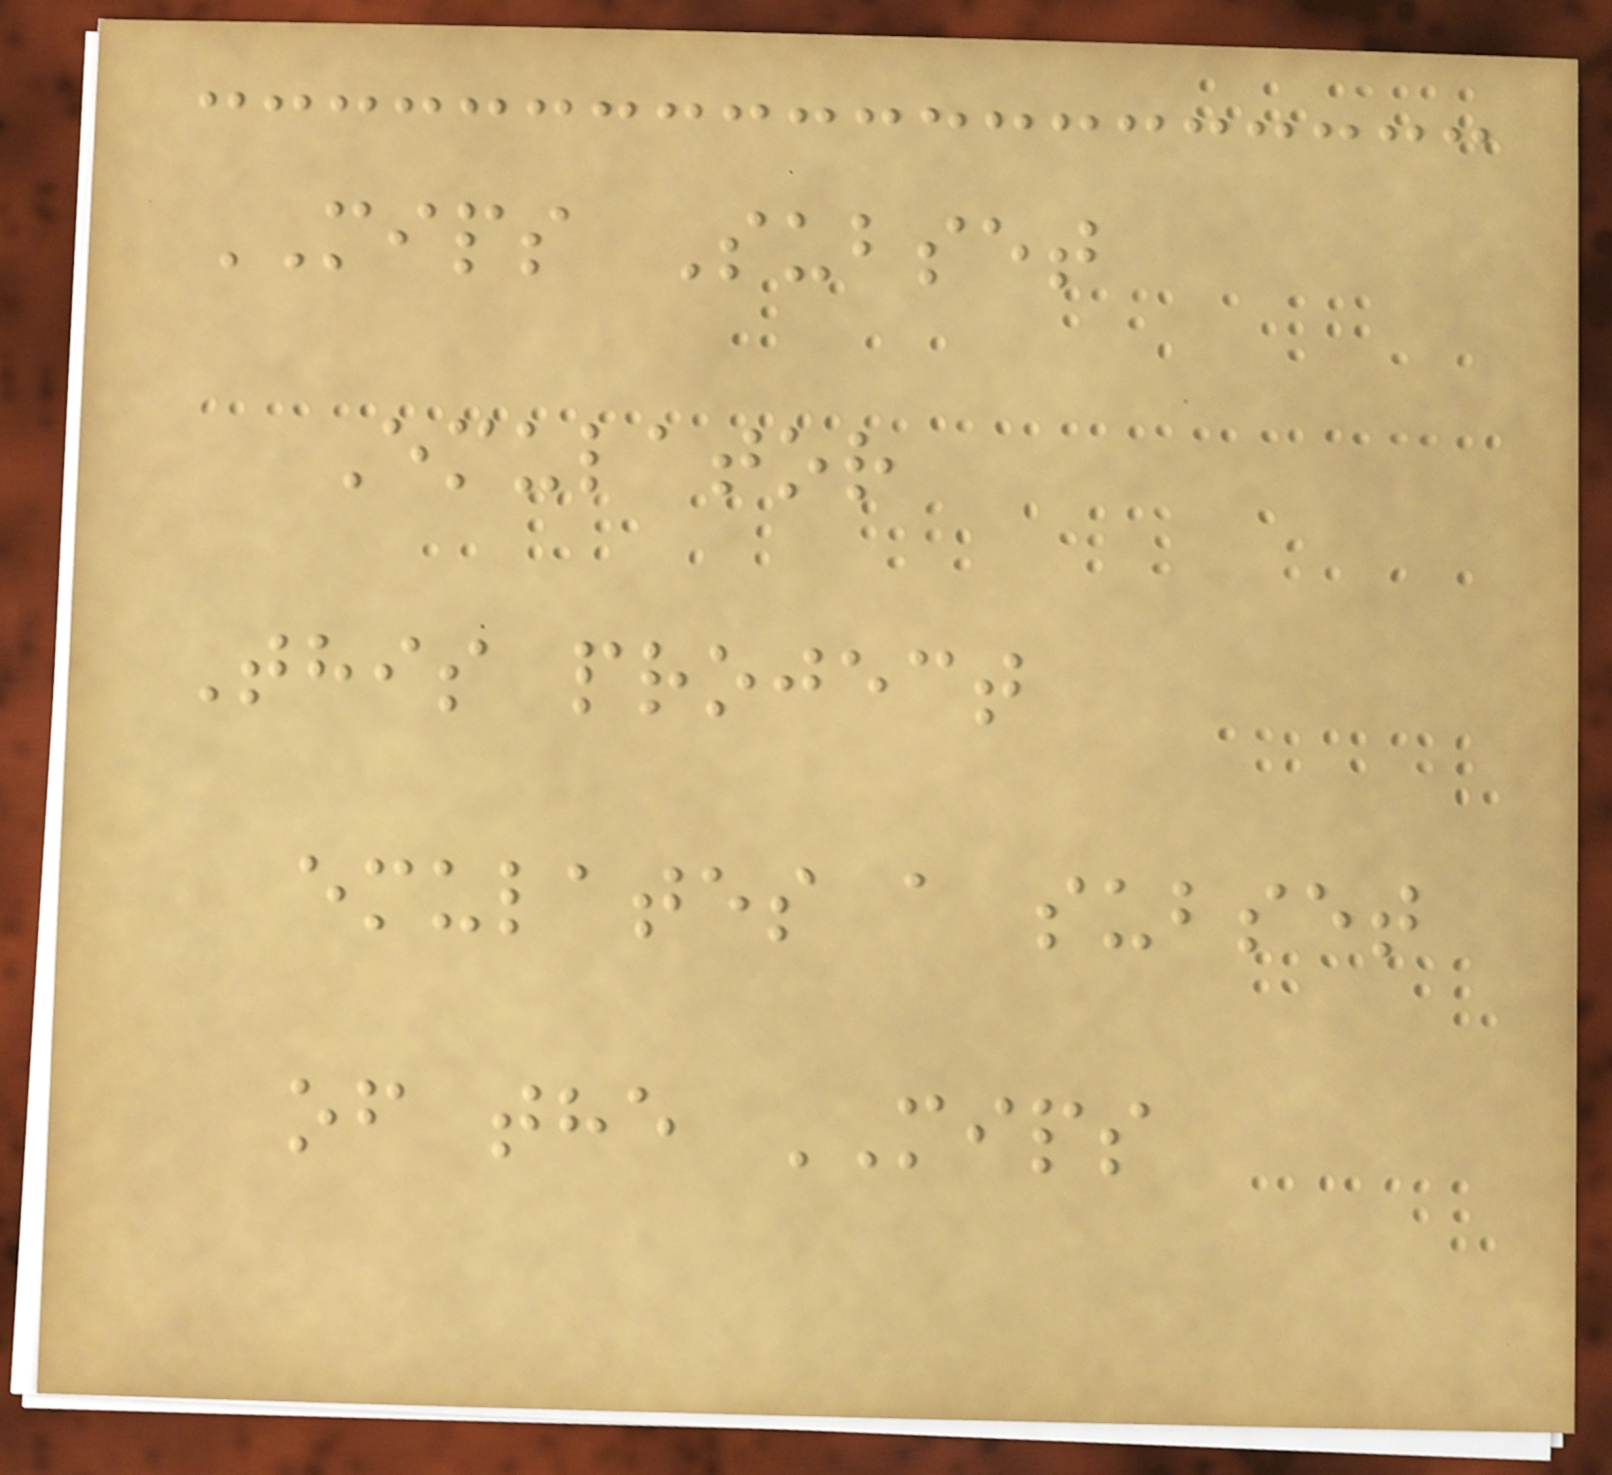MIPS Subset
Emulator
This project
emulates a subset
of the MIPS
